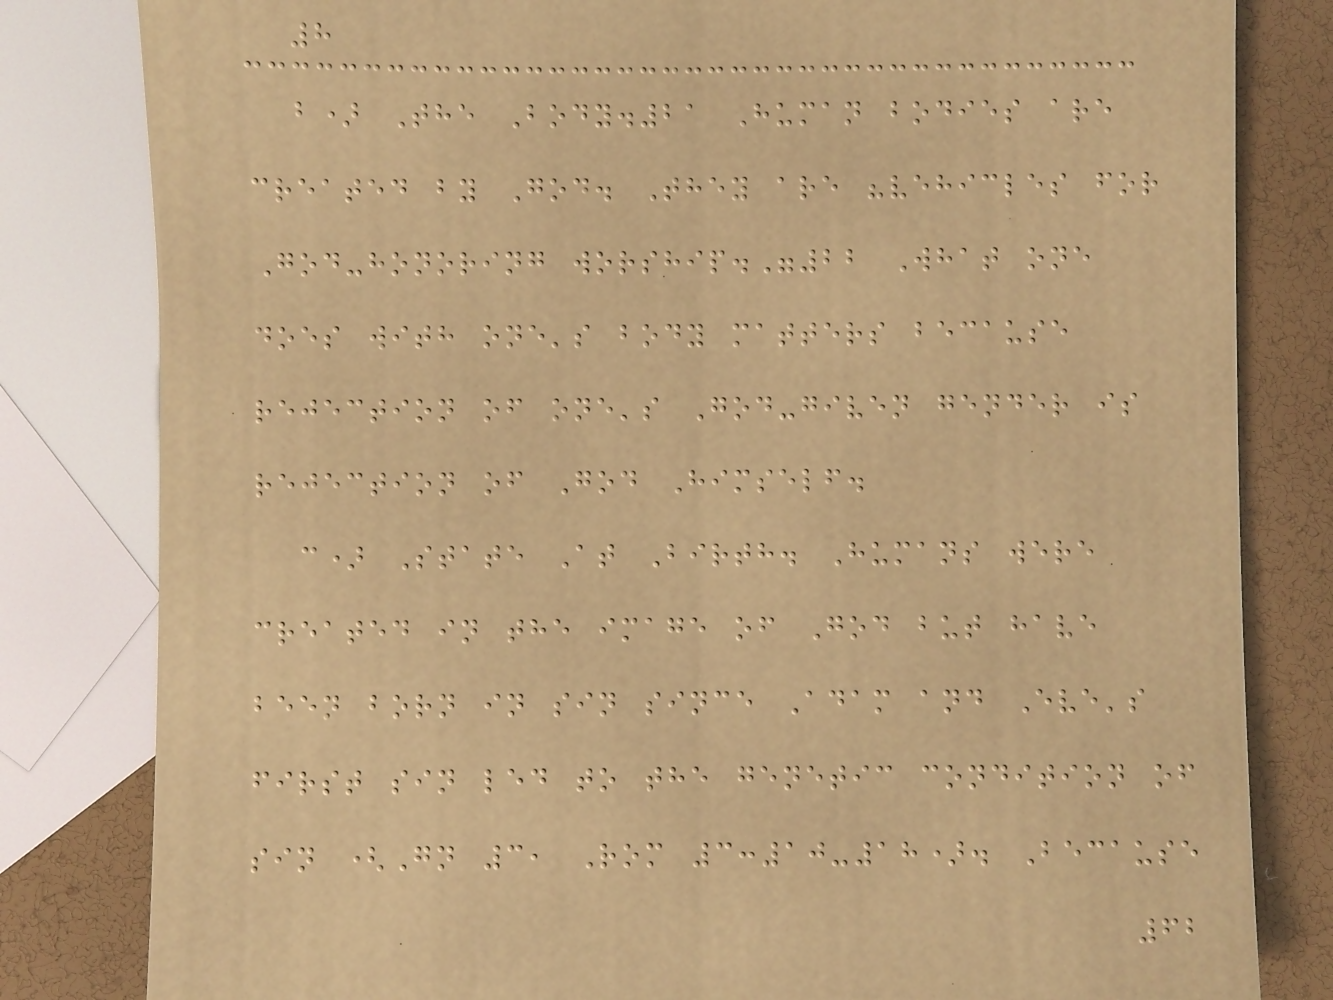8
b) The Body.21 Human bodies are
created by God. They are "vehicles for
God-honoring worship."22 What one
does with one's body matters because
rejection of one's God-given gender is
rejection of God Himself.
c) State At Birth. Humans were
created in the image of God but have
been born in sin since Adam and Eve's
first sin led to the genetic condition of
sin (Gn 3, Rom 3:10-18). Because
62
